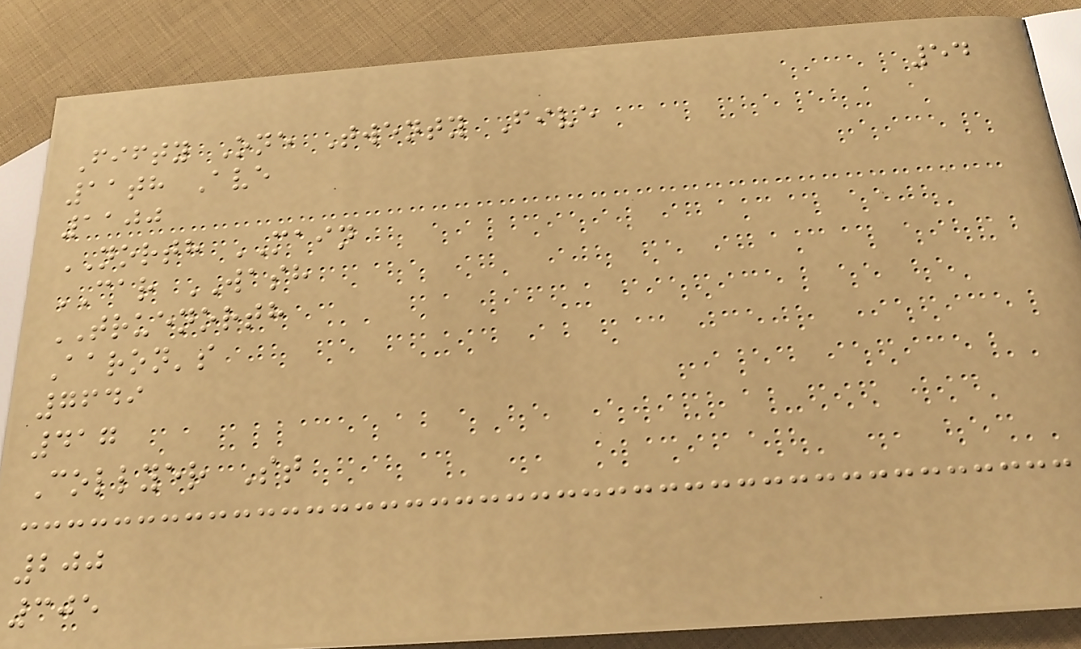54
Fifty One Twenty Five
11th Ave
1100
NORTH MAIN
CAR WASH
TRUENORTH
Aaron's
7649
417
Collyer St
200
305
